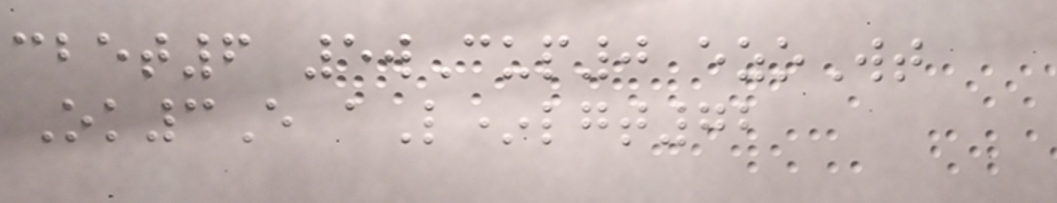cbet6 5wCup0 ezoWt
Ok3E aL*lgt72
